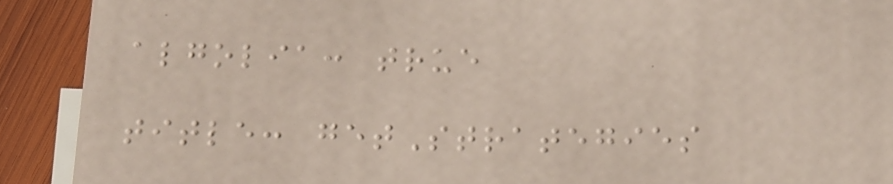algolia: true
title: getStrategies
